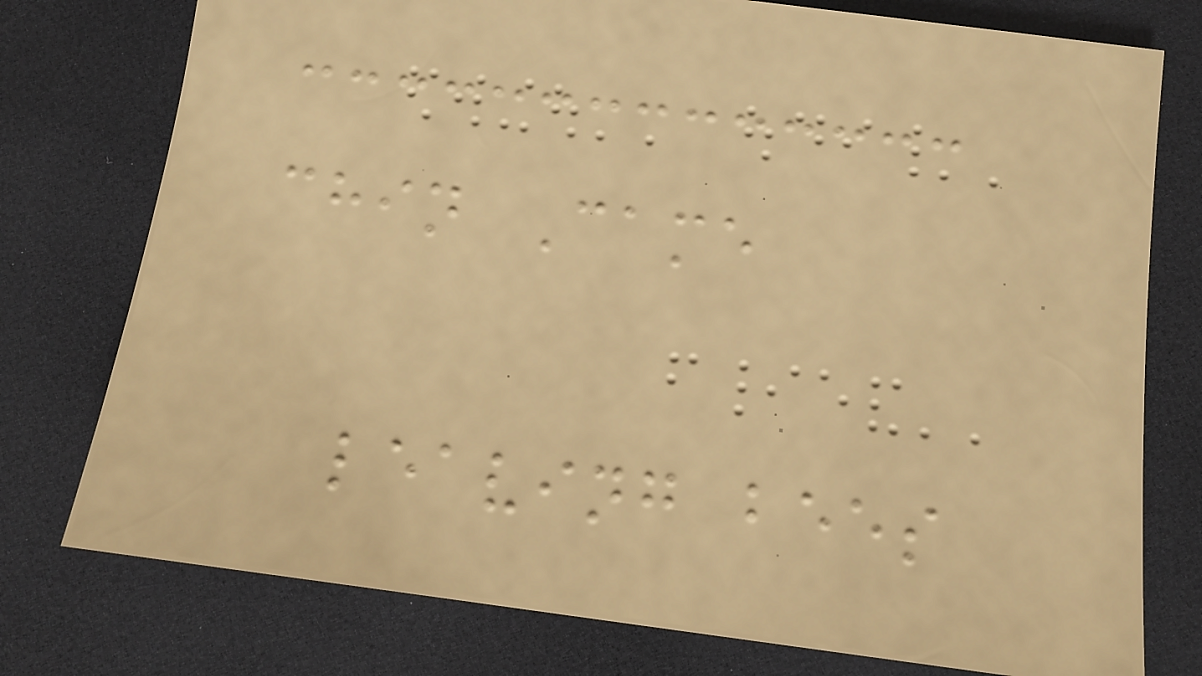chin Came
leaving bees
